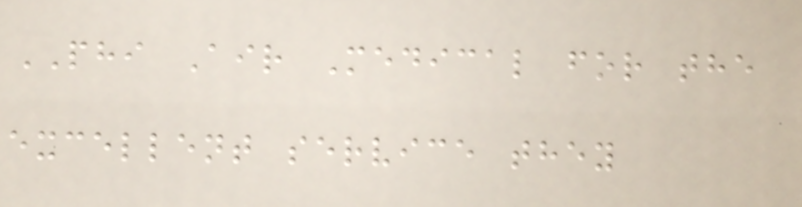PHI Air Medical for the
excellent service they
